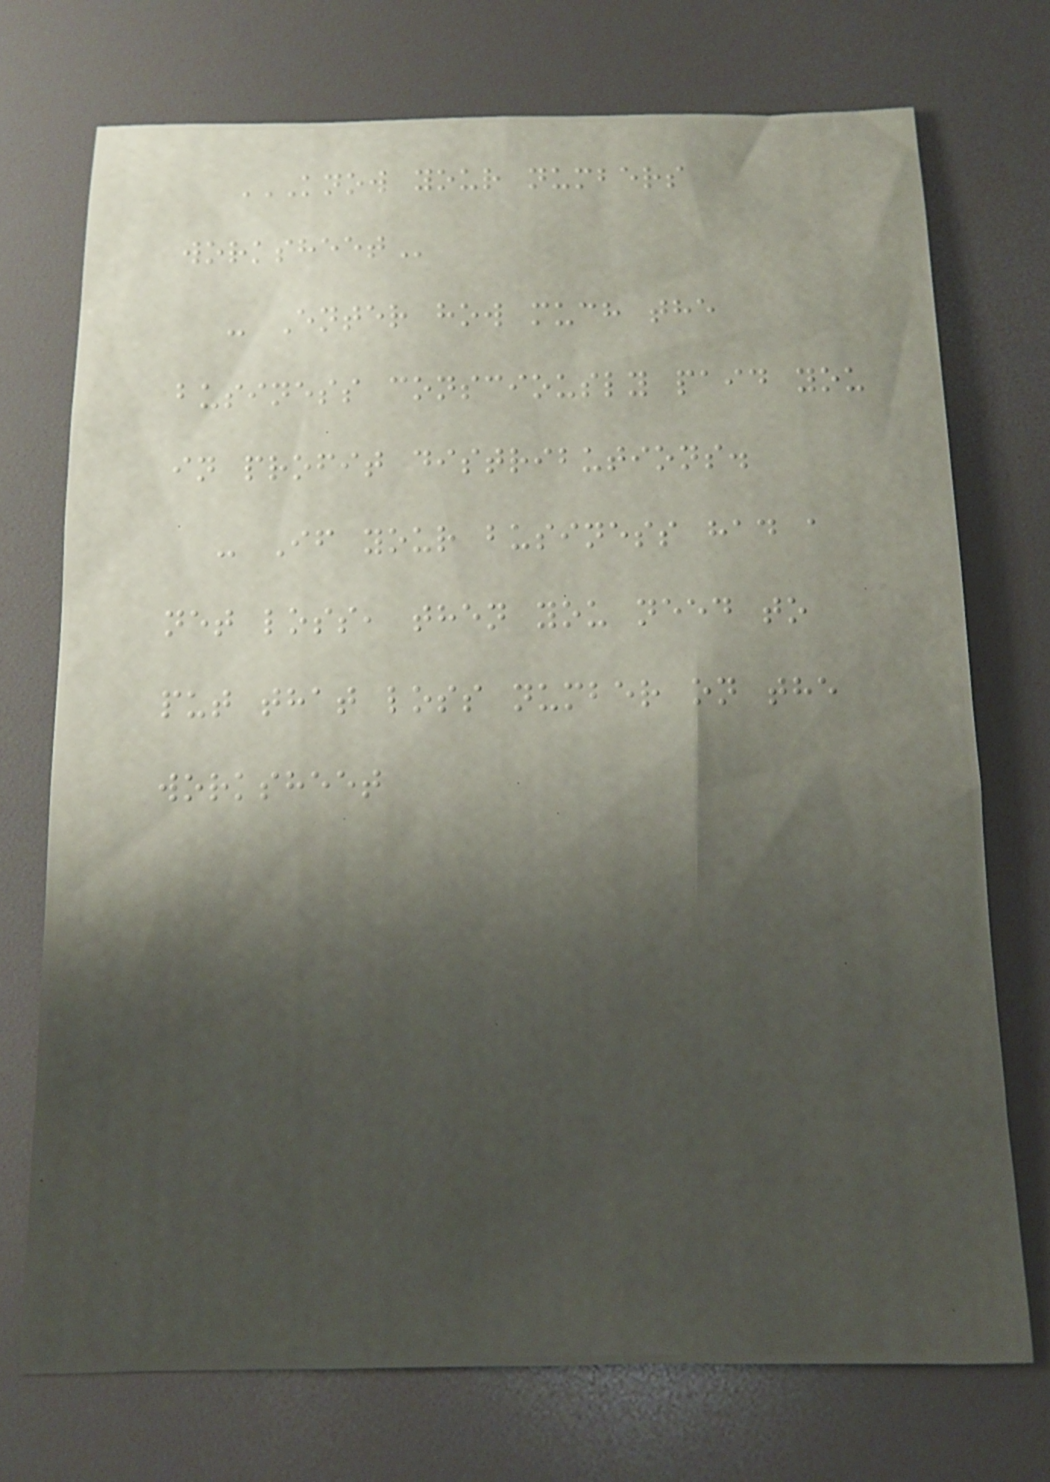KNOW YOUR NUMBERS
WORKSHEET
- Enter how much the
business consciously paid you
in profit distributions.
- If your business had a
net loss, then you need to
put that loss number on the
worksheet
